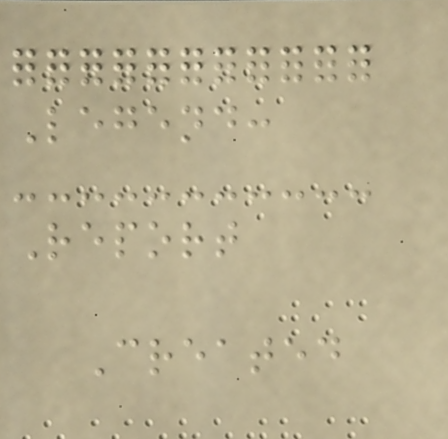Legend:
Report
Created
